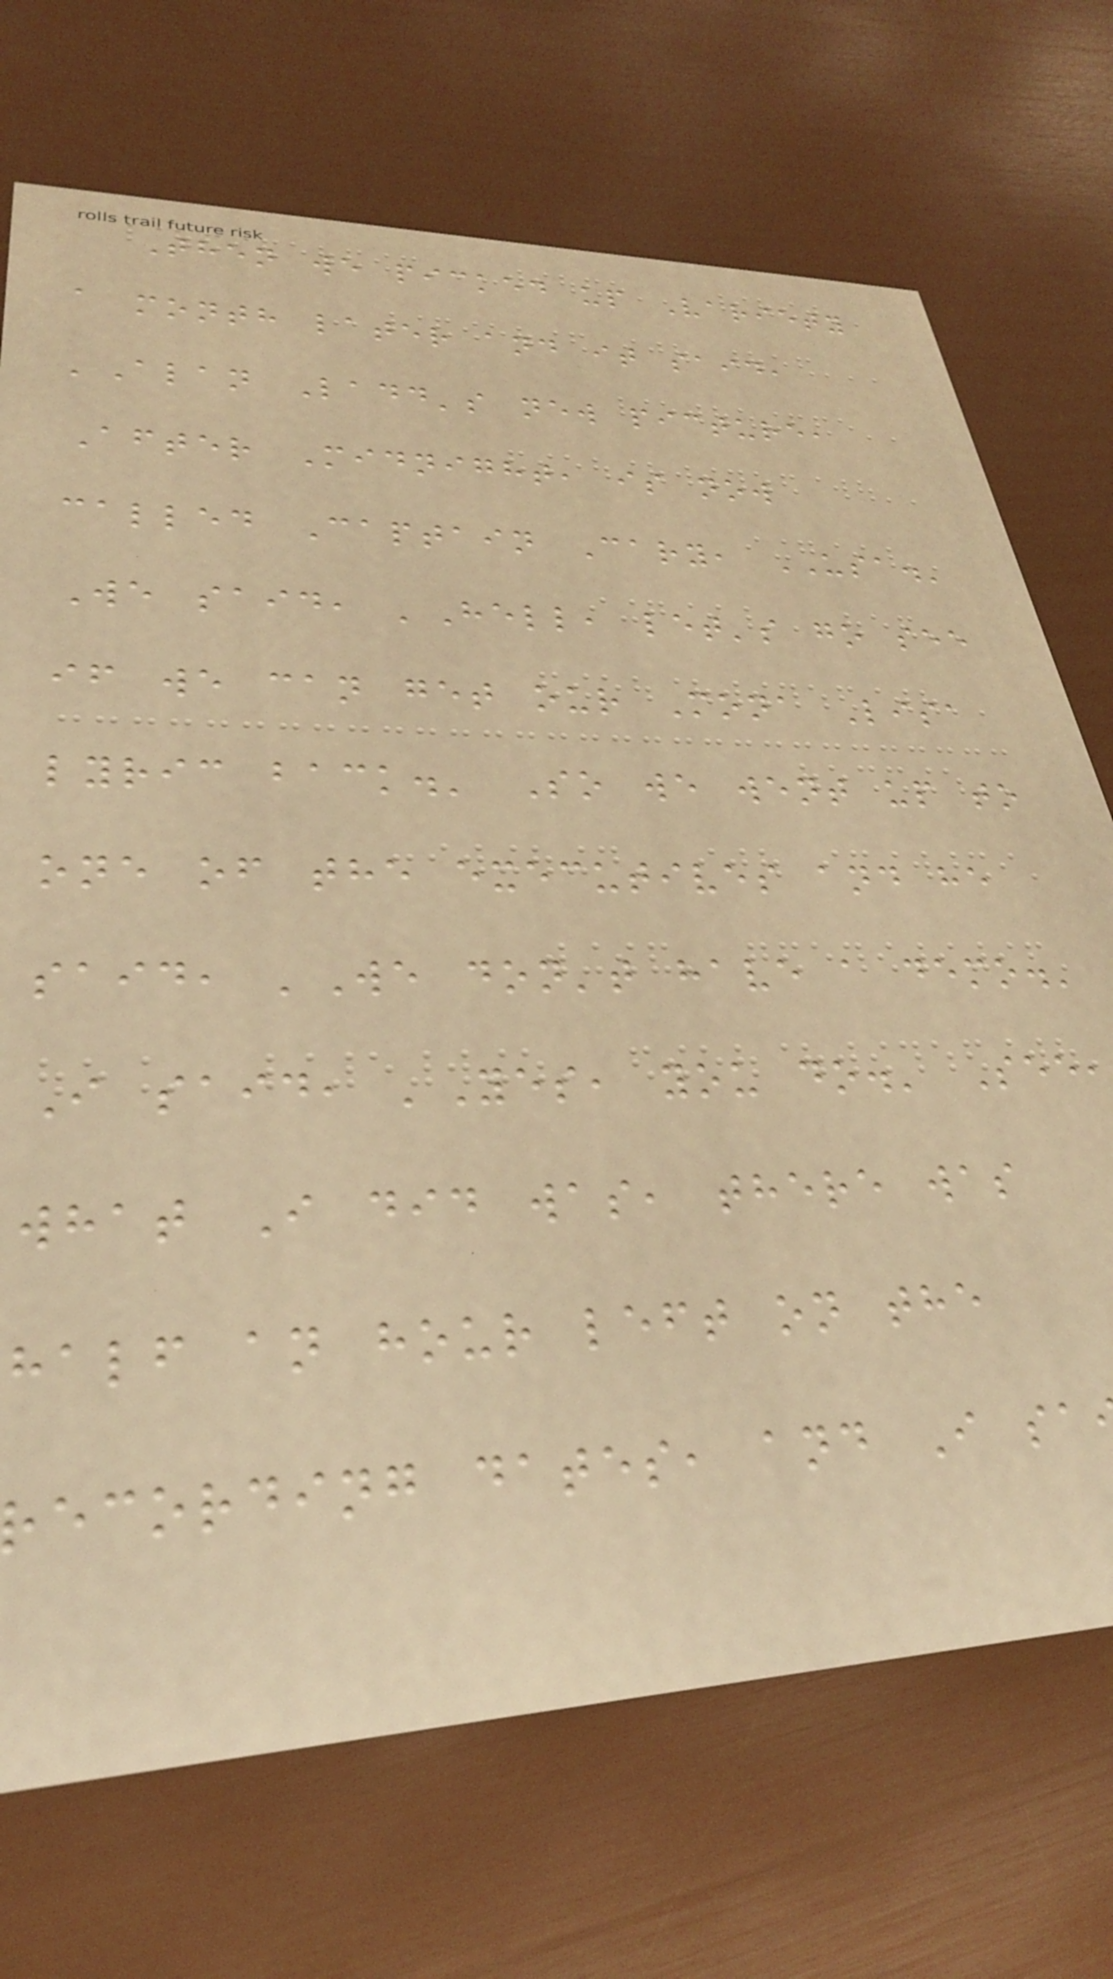Then we picked up Variety
a month later and it said,
'Alan Ladd's new picture,
After Midnight, is now
called Captain Cary, USA.'
We said, 'Hell, let's go see
if we can get our Mona Lisa
lyric back.' So we went up to
one of the executives and he
said, 'We don't have a demo.'
I said, 'Yes, you do.' See,
what I did was, there was
half an hour left on the
ecording dates, and I sa
